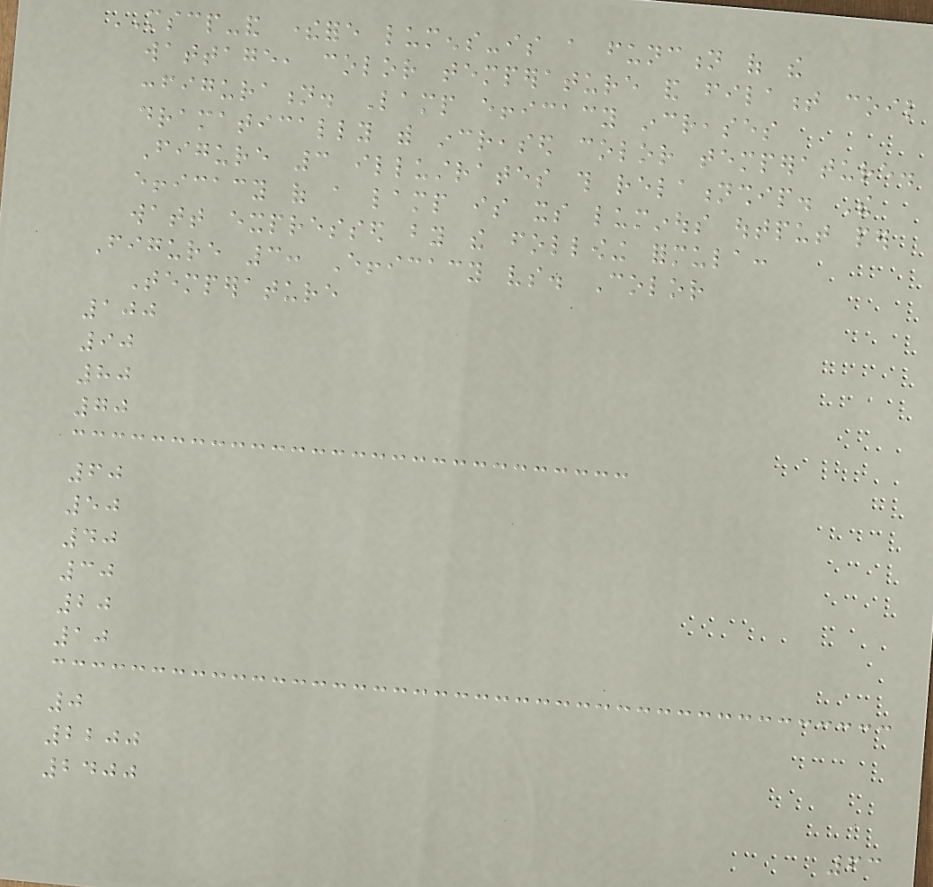MSCP-and therefore lumens-is a function of the
wattage, color temperature and filament coil
configuration. Lamp efficacy increases
dramatically with increased color temperature.
Figure 3 illustrates this relationship. The
efficacy of a lamp is its luminous output per
watt expressed by the following formula:
Figure 3: Efficacy vs. Color
Temperature
100
90
80
70
60
50
40
30
20
10
0
2200
2400
63
